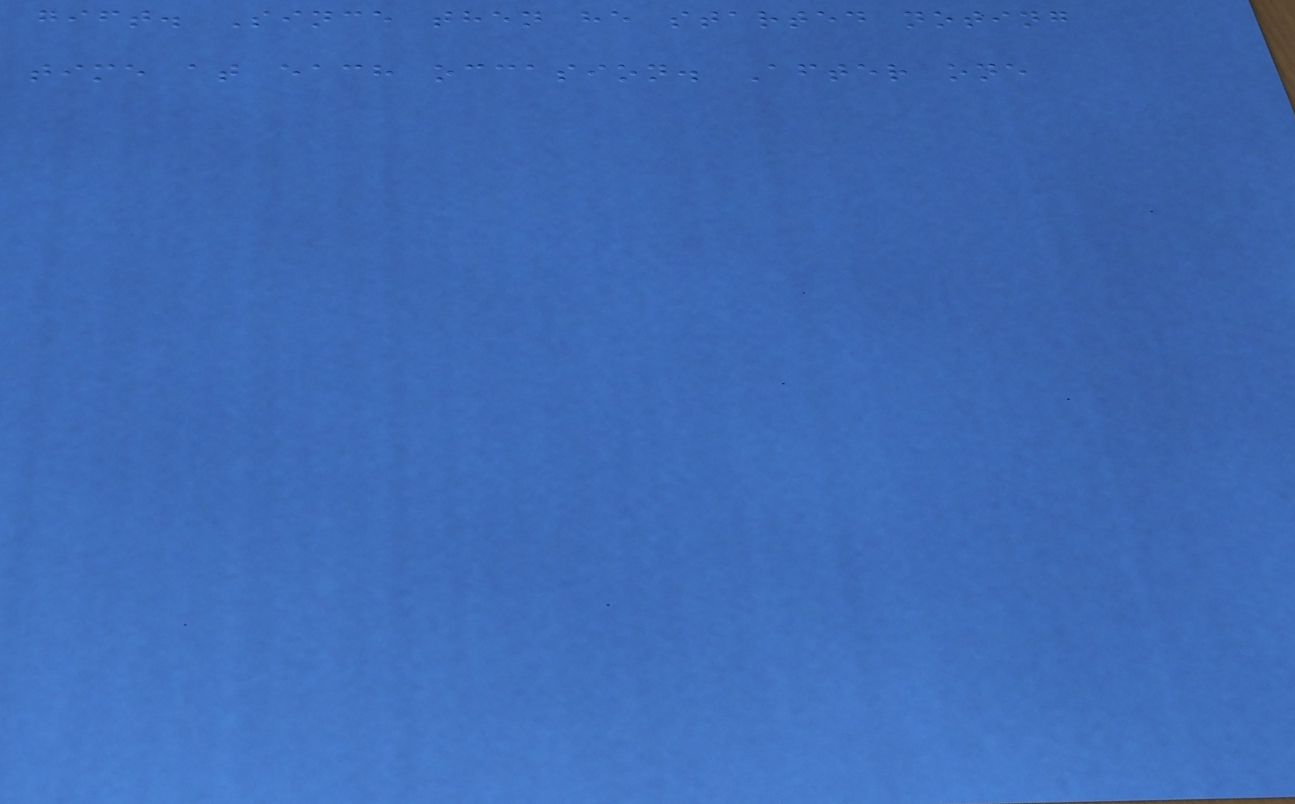gift. Since then he started noting
time at each occasion. After one
